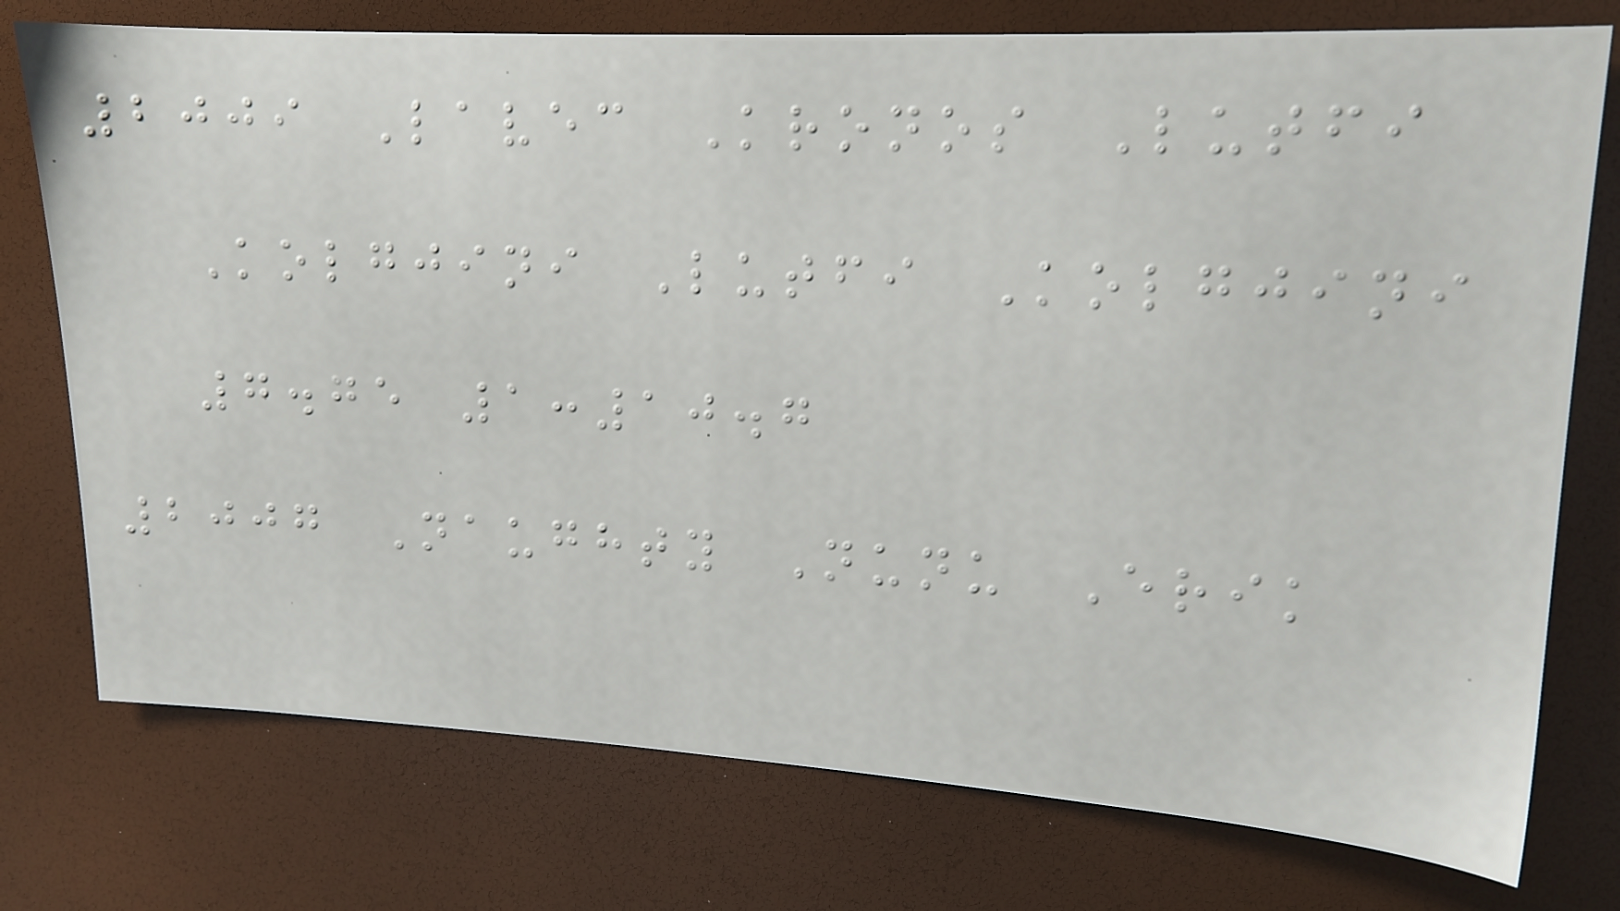2009 Lavec Kronos Lutfi
Kolgjini Lutfi Kolgjini
7.75 1:10.7
2007 Naughty Nunu Erik
